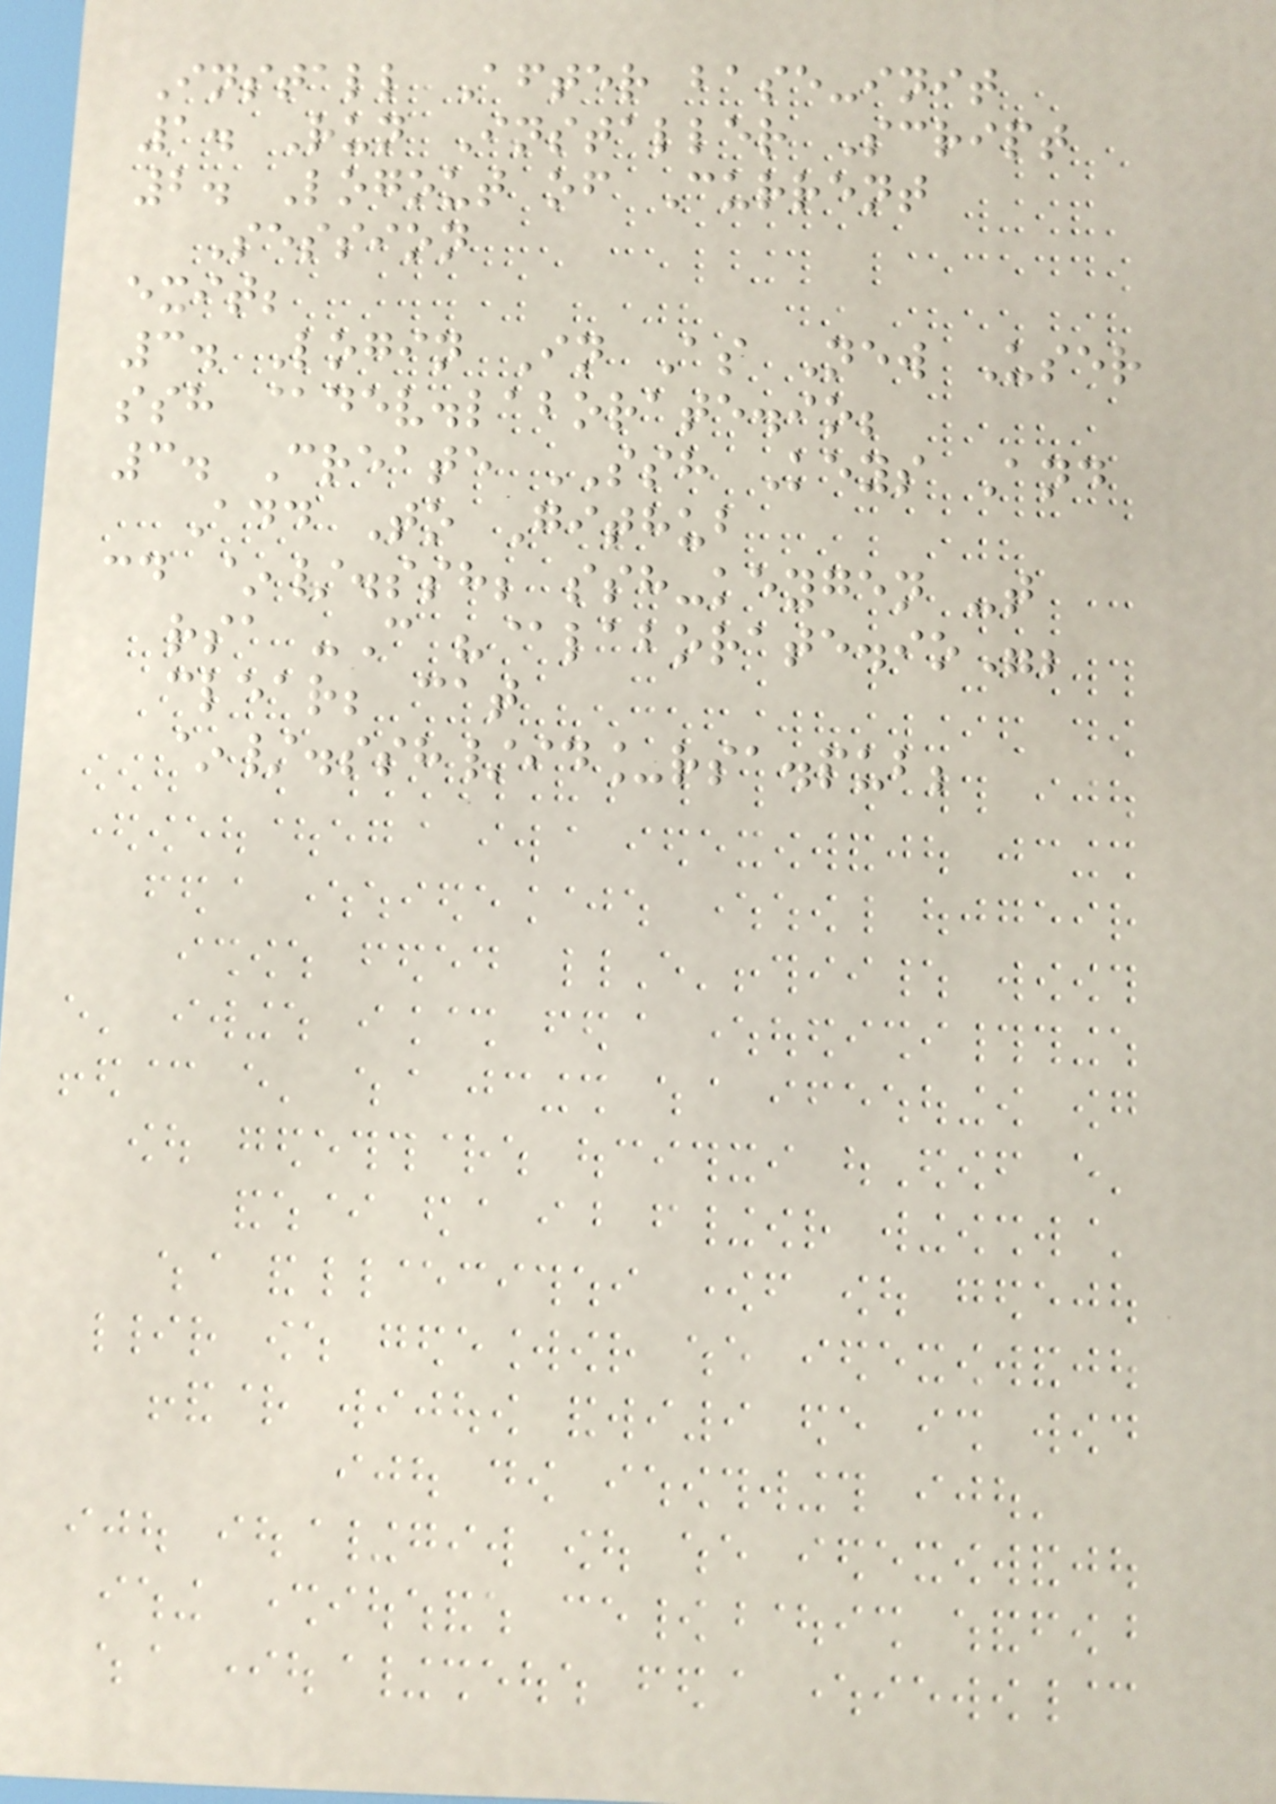Install After base-init
1. Run Installer Script
2. Logout of Current
Session
exit;
3. Login In As New User
ssh @dev.laborate.io;
3. Create SSH Keys And
Add To Github
cd ~/.ssh; ssh-keygen -t
rsa -C "@laborate.io";
clear; cat
~/.ssh/id_rsa.pub;
